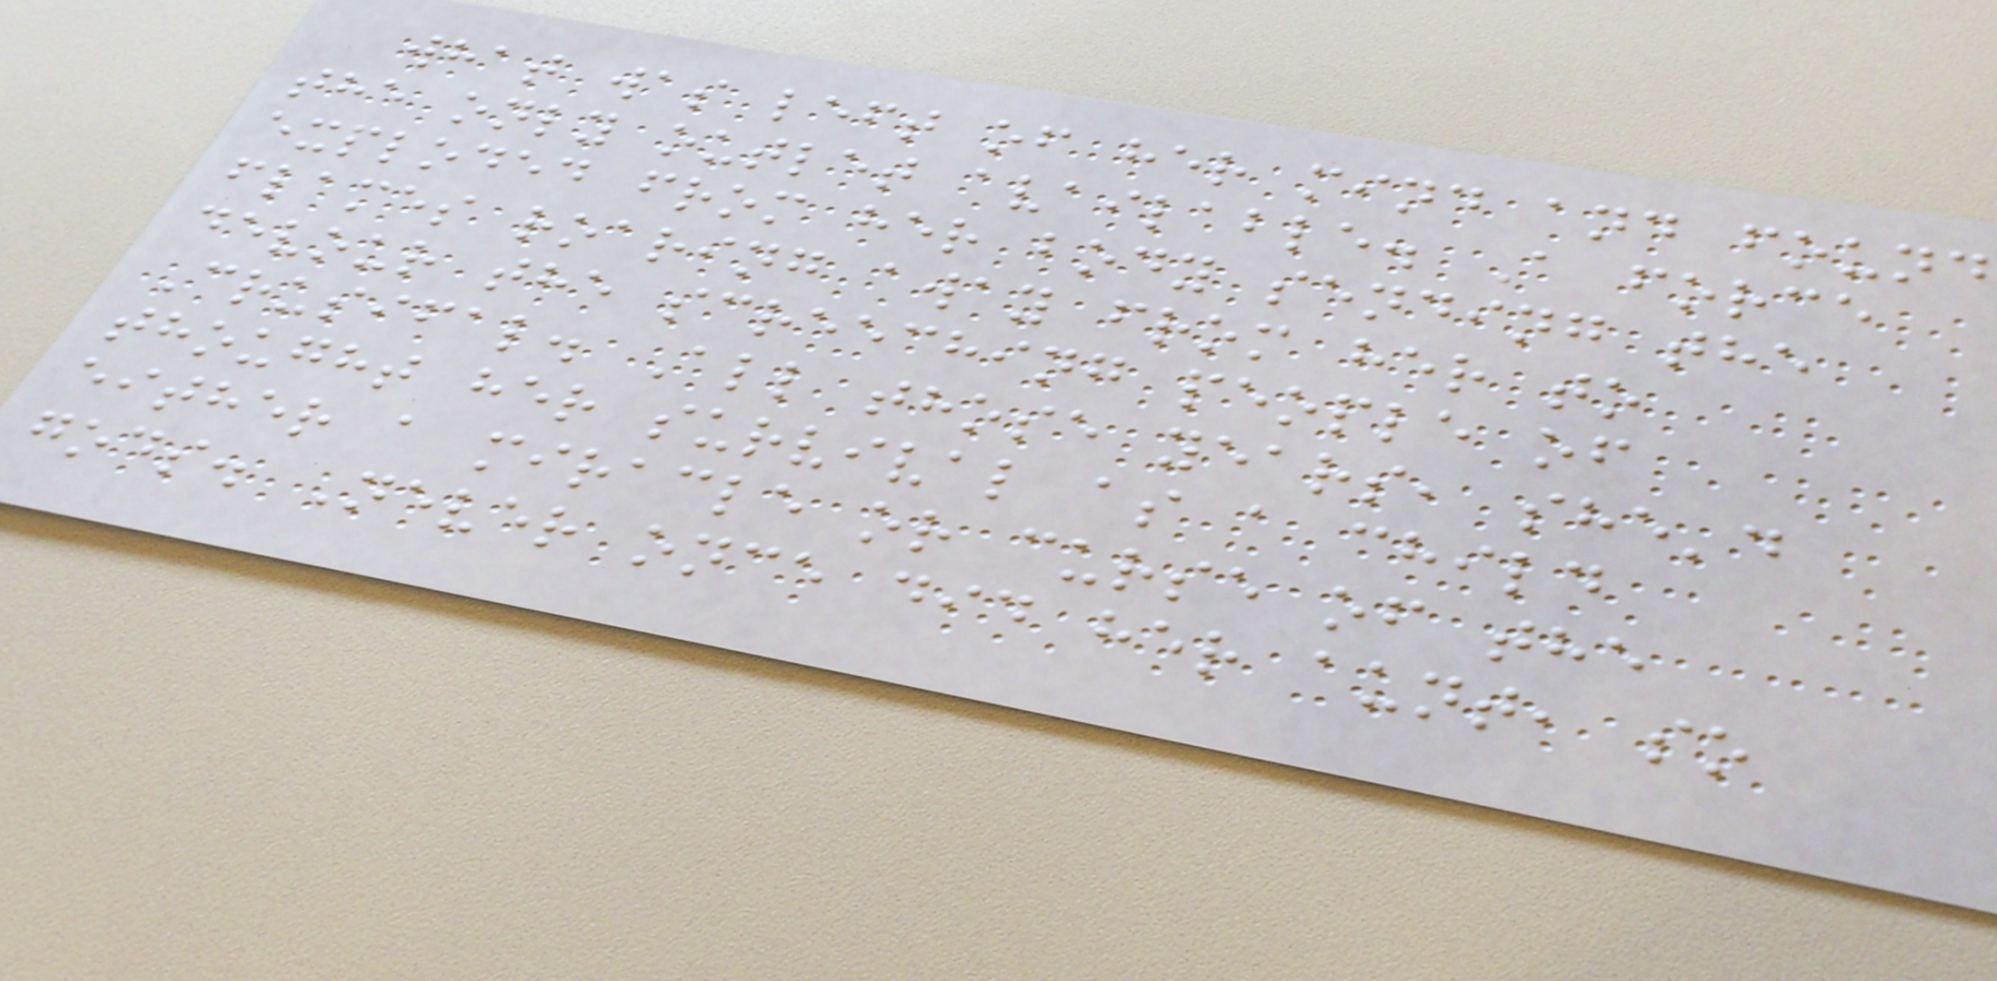what was left of her mind and found
the only outlet available. A force
exploded from her body sending the
flames roaring away from her to
devour the screeching people of
Crusifal. All those years, she'd
thought her survival as a child
either a miracle or curse of the
gods. Never once did her aunt, so
